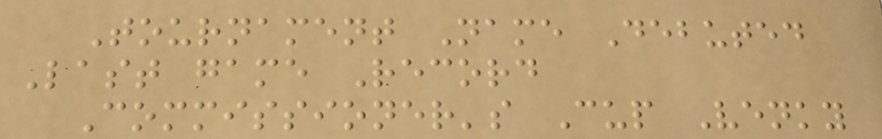Tournament Name Debuted
Last game Record
Commissioner's Cup Venky
